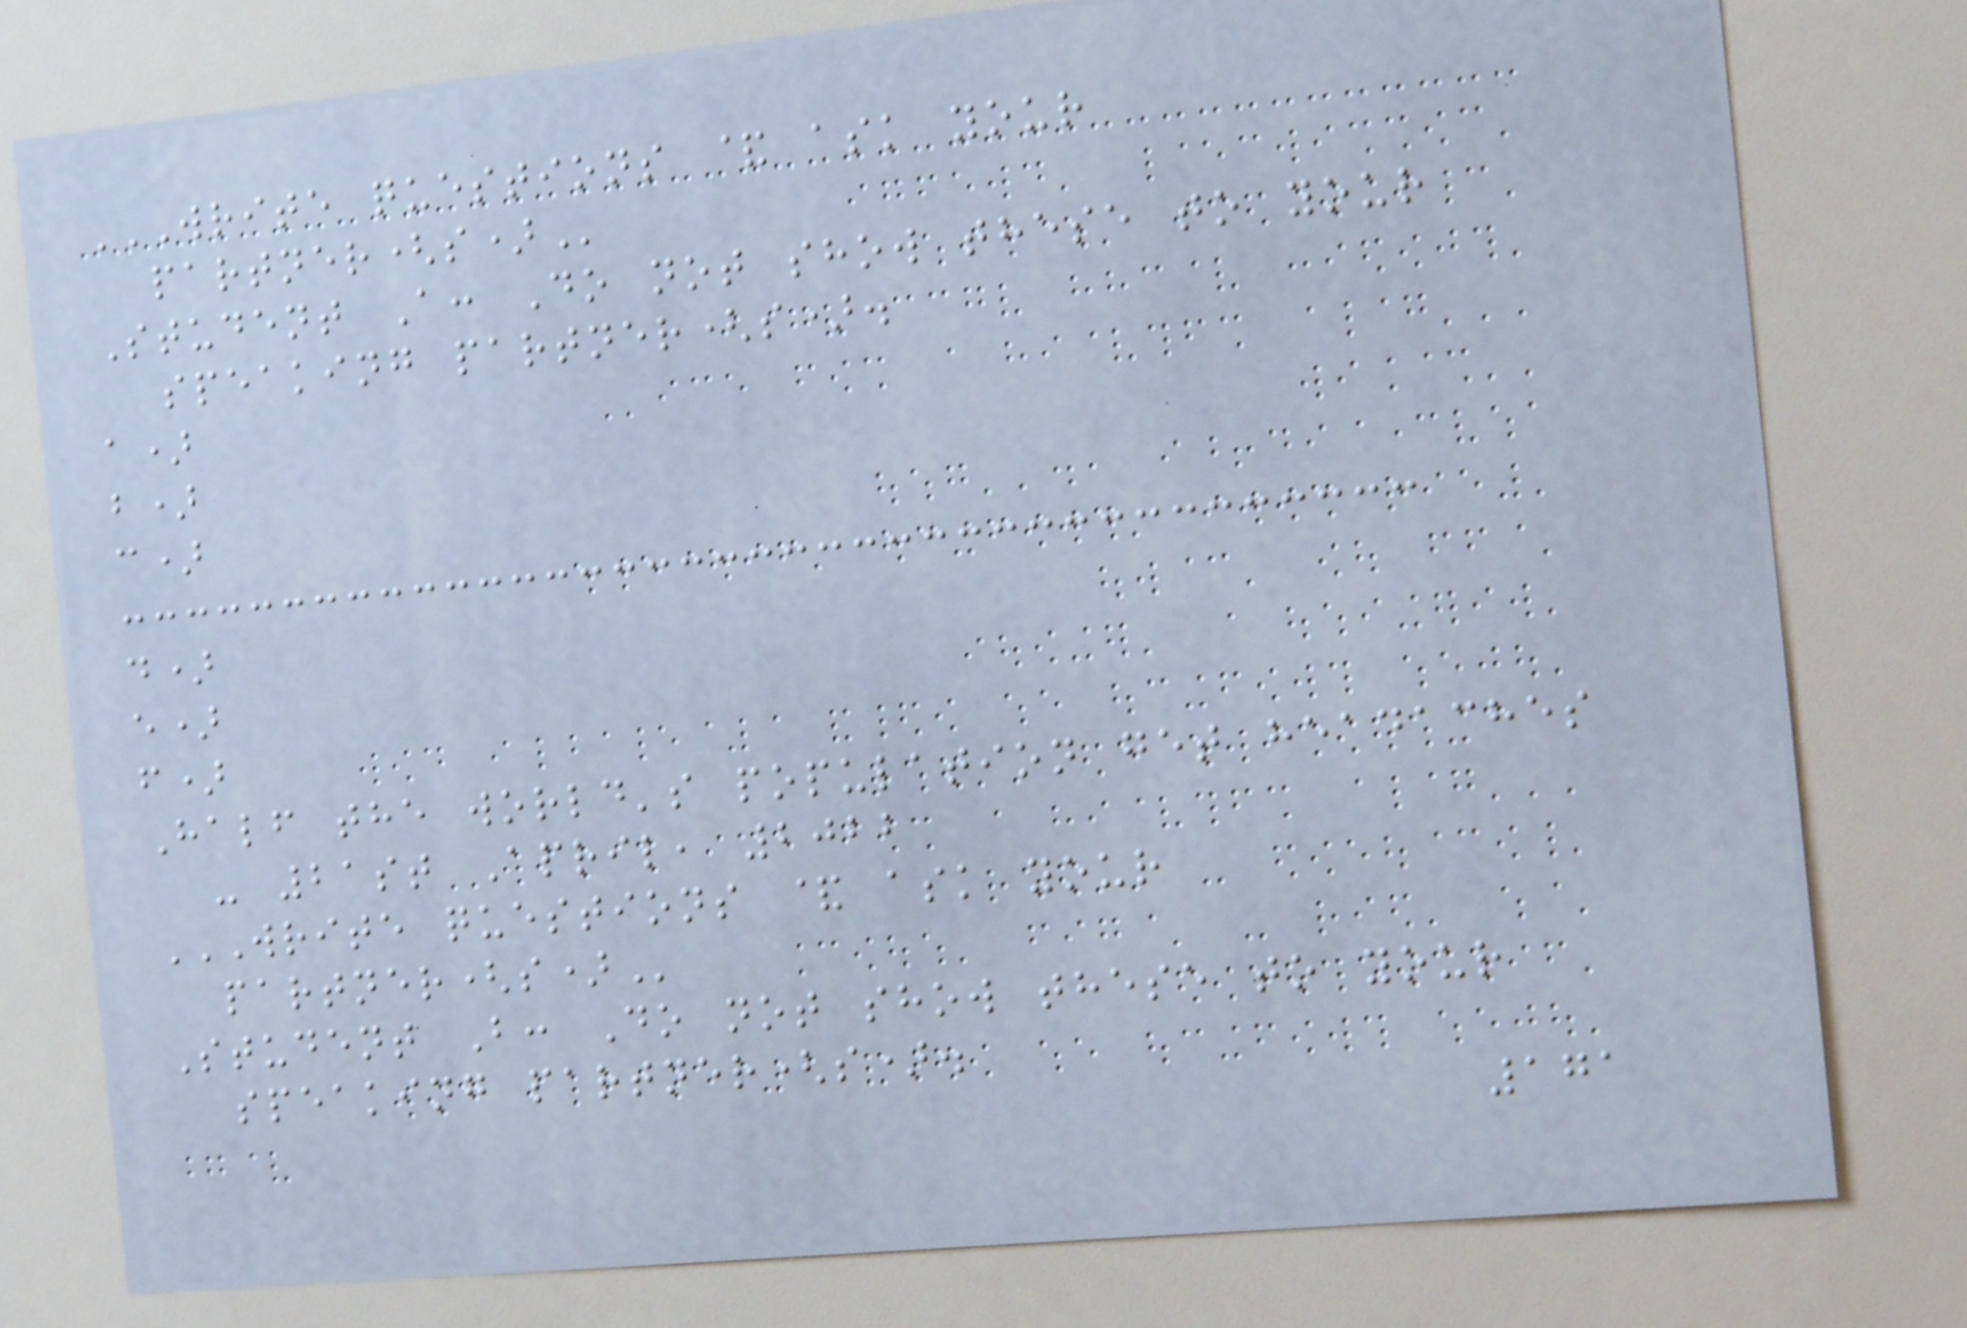WRITE QUESTIONS & ASK YOUR
PARTNER(S)
Student A: Do not show these to your
speaking partner(s).
a)
b)
c)
d)
e)
f)
Half the world's population get headaches
- 21st April, 2022
WRITE QUESTIONS & ASK YOUR
PARTNER(S)
Student B: Do not show these to your
speaking partner(s).
171
